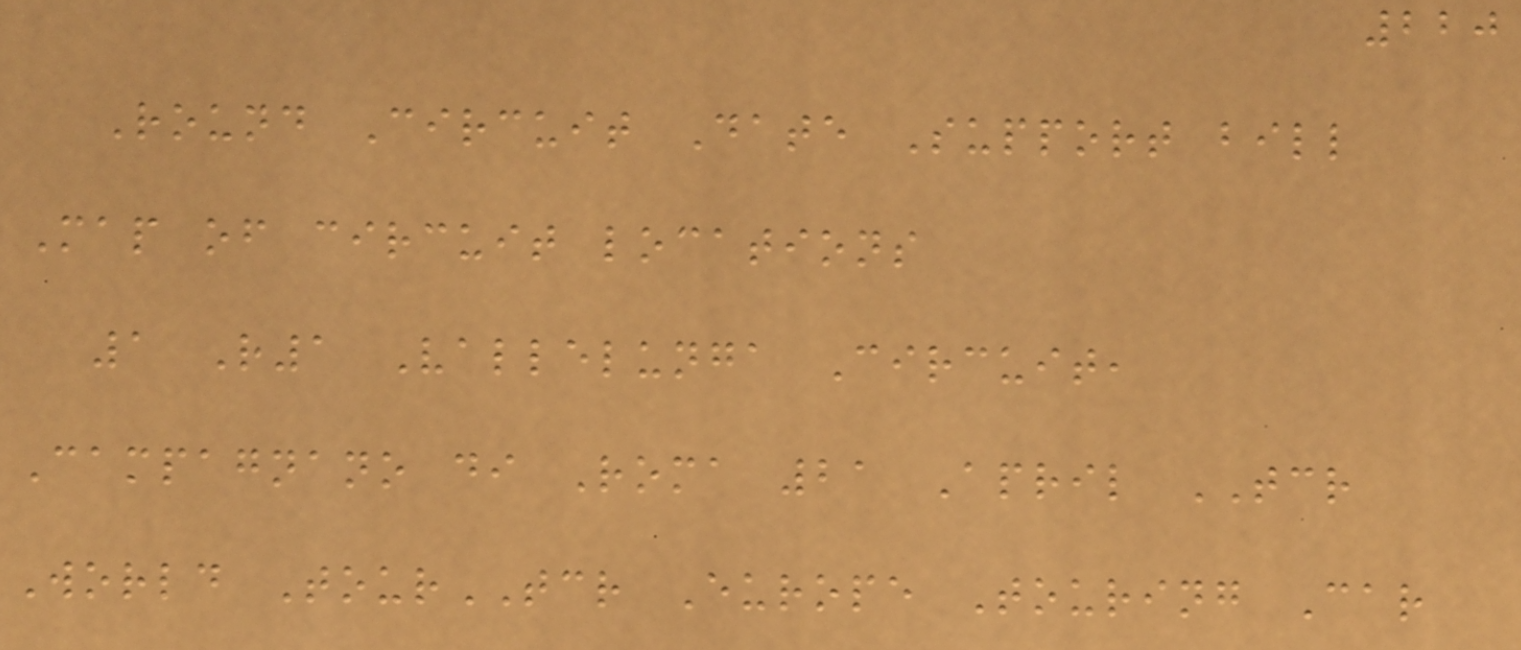220
Round Circuit Date Support bill
Map of circuit locations
1 R1 Vallelunga Circuit,
Campagnano di Roma 21 April TCR
World TourTCR Europe Touring Car
